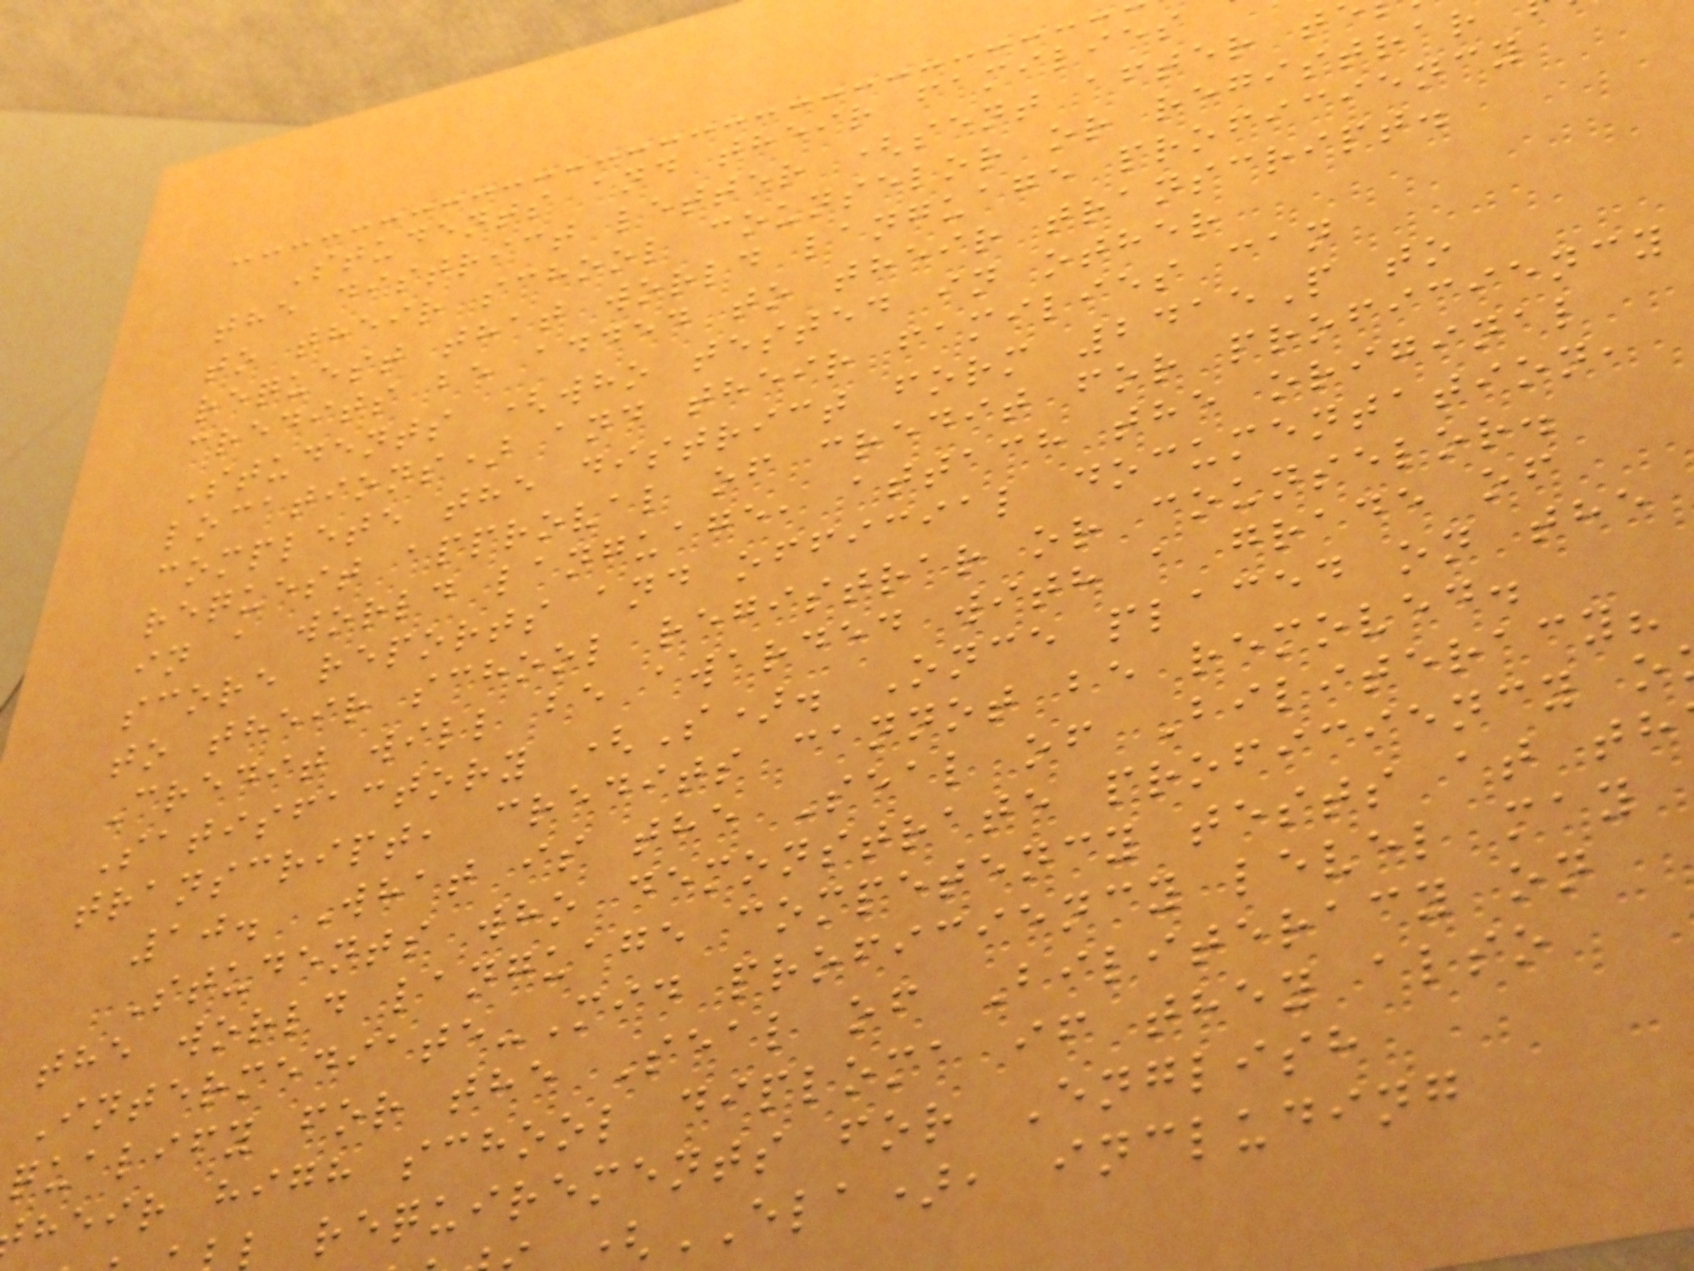Students and their families
the district letter (sent after t
to their school counselor or registrar
request that world language proficiency
credits be added to their transcript.
Students (who tested in other
locations) and their families can
complete the district form 2415P to
request approval of credit for proficiency
in a world language, attach the original
score reports and official documentation,
to their school registrar or counselor.
Credit will be awarded with a grade of
Satisfactory (S). Once placed on the
transcript, credits cannot be removed.
10. What is the Seal of Biliteracy?
Students who demonstrate proficiency o
the world language competency tests at th
Intermediate-Mid proficiency level may
qualify for the Seal of Biliteracy on
heir high school diploma if they also
requirements for English
(ELA), including
